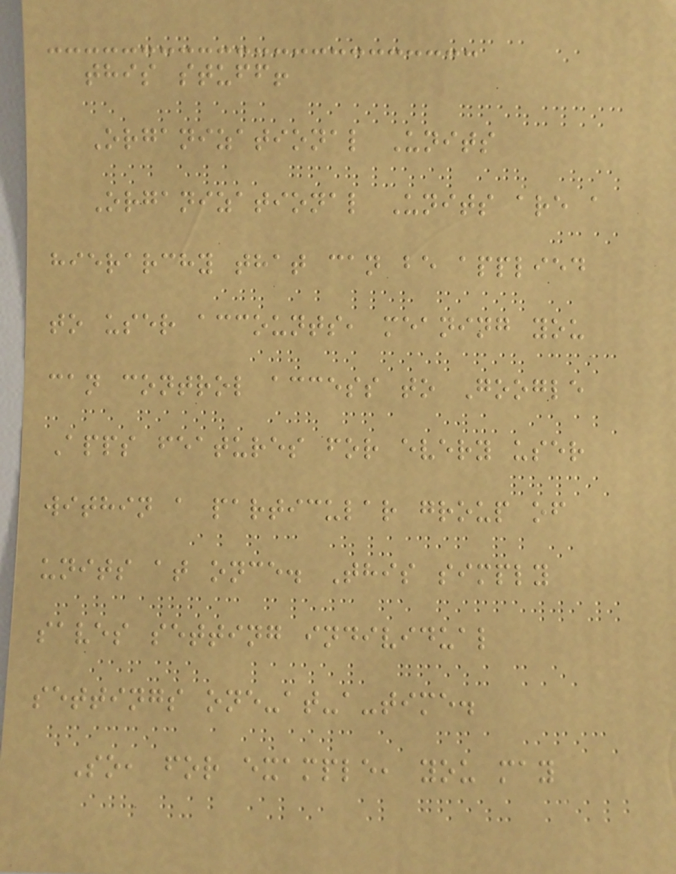this stuff!
Organizational Units
Organizational Units are a
hierarchy that can be applied
to user accounts, meaning you
can control access to Google
Apps features for every user
within a particular group of
units at once. This simply
saves setting individual
settings one-at-a-time.
So, for example, you may
